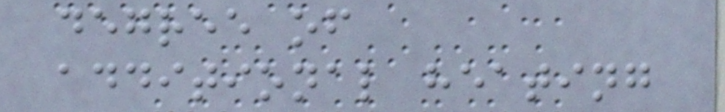degree of
additional heating
